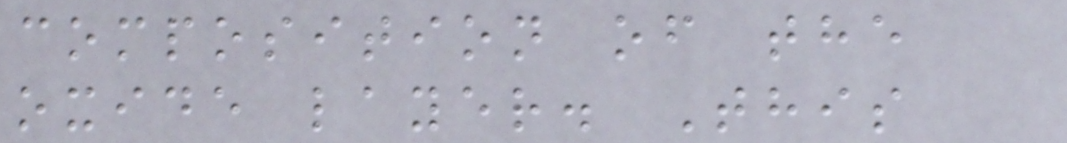composition of the
oxide layer. This
